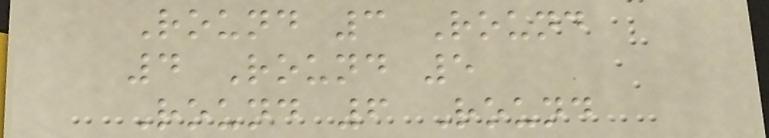Round 3 Round
4 Round 5
Round 6 Round
